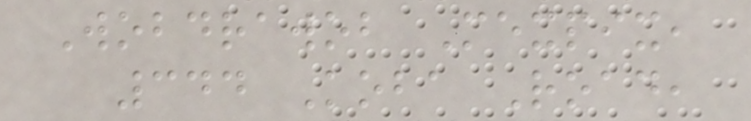Wobdrawob Mexpix,
344 Koba Road,
